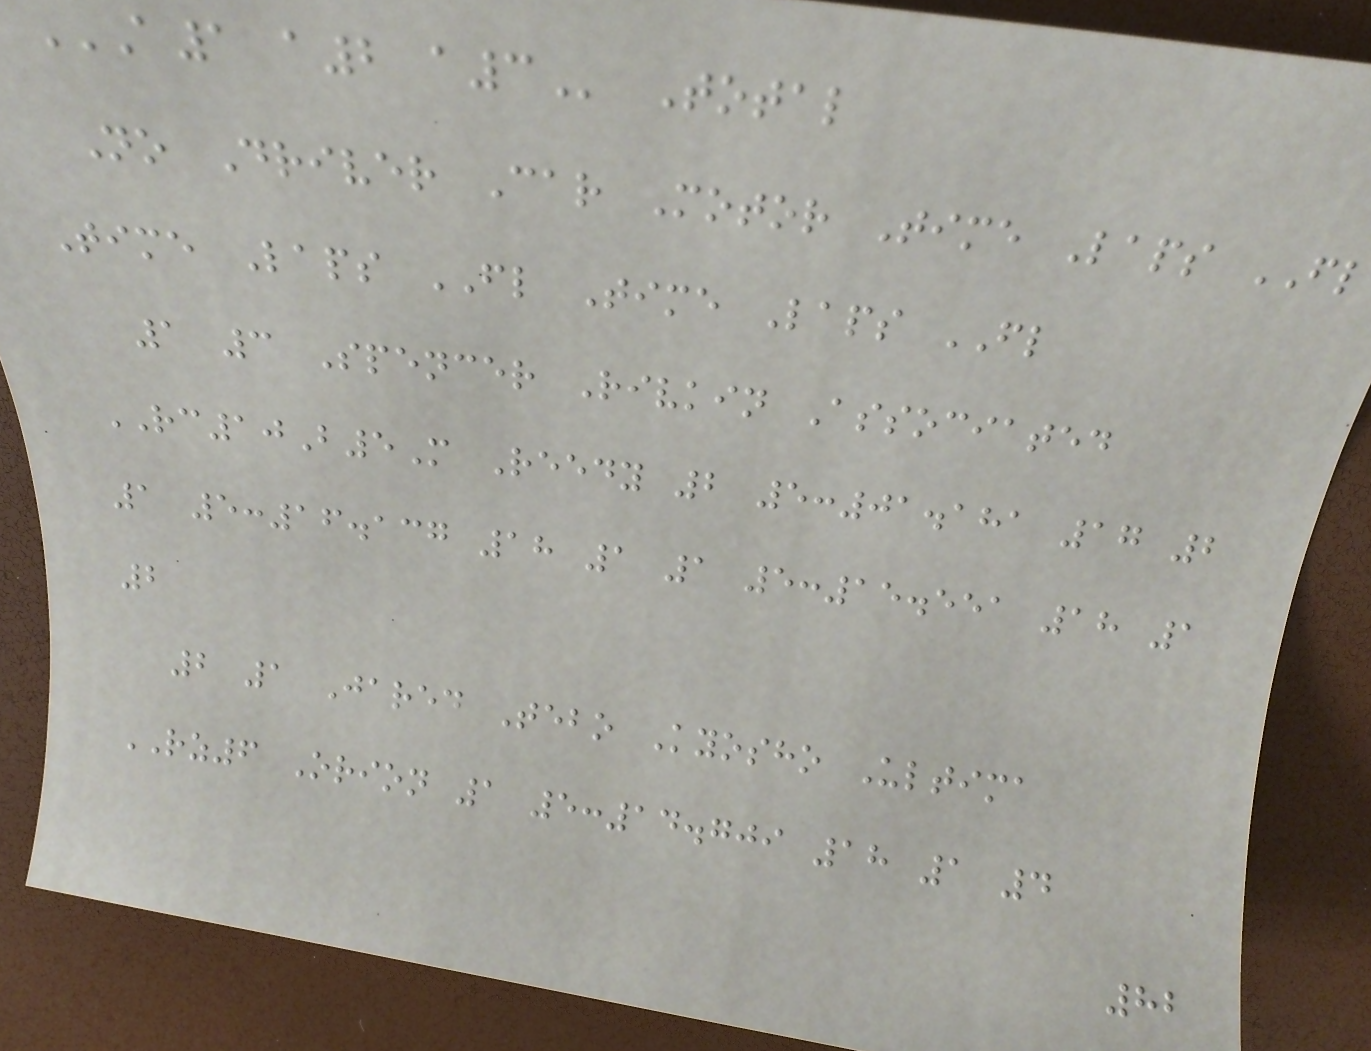A1 A2 A3 Total
No Driver Car Motor Time Laps FL
Time Laps FL Time Laps FL
1 3 Spencer Rivkin Associated
RC10B5M Reedy 2 5:01.181 17 2
1 5:16.137 18 1 1 5:15.551 18 1
2
2 1 Jared Tebo Kyosho Ultima
RZ6 Orion 1 5:14.709 18 1 4
82
